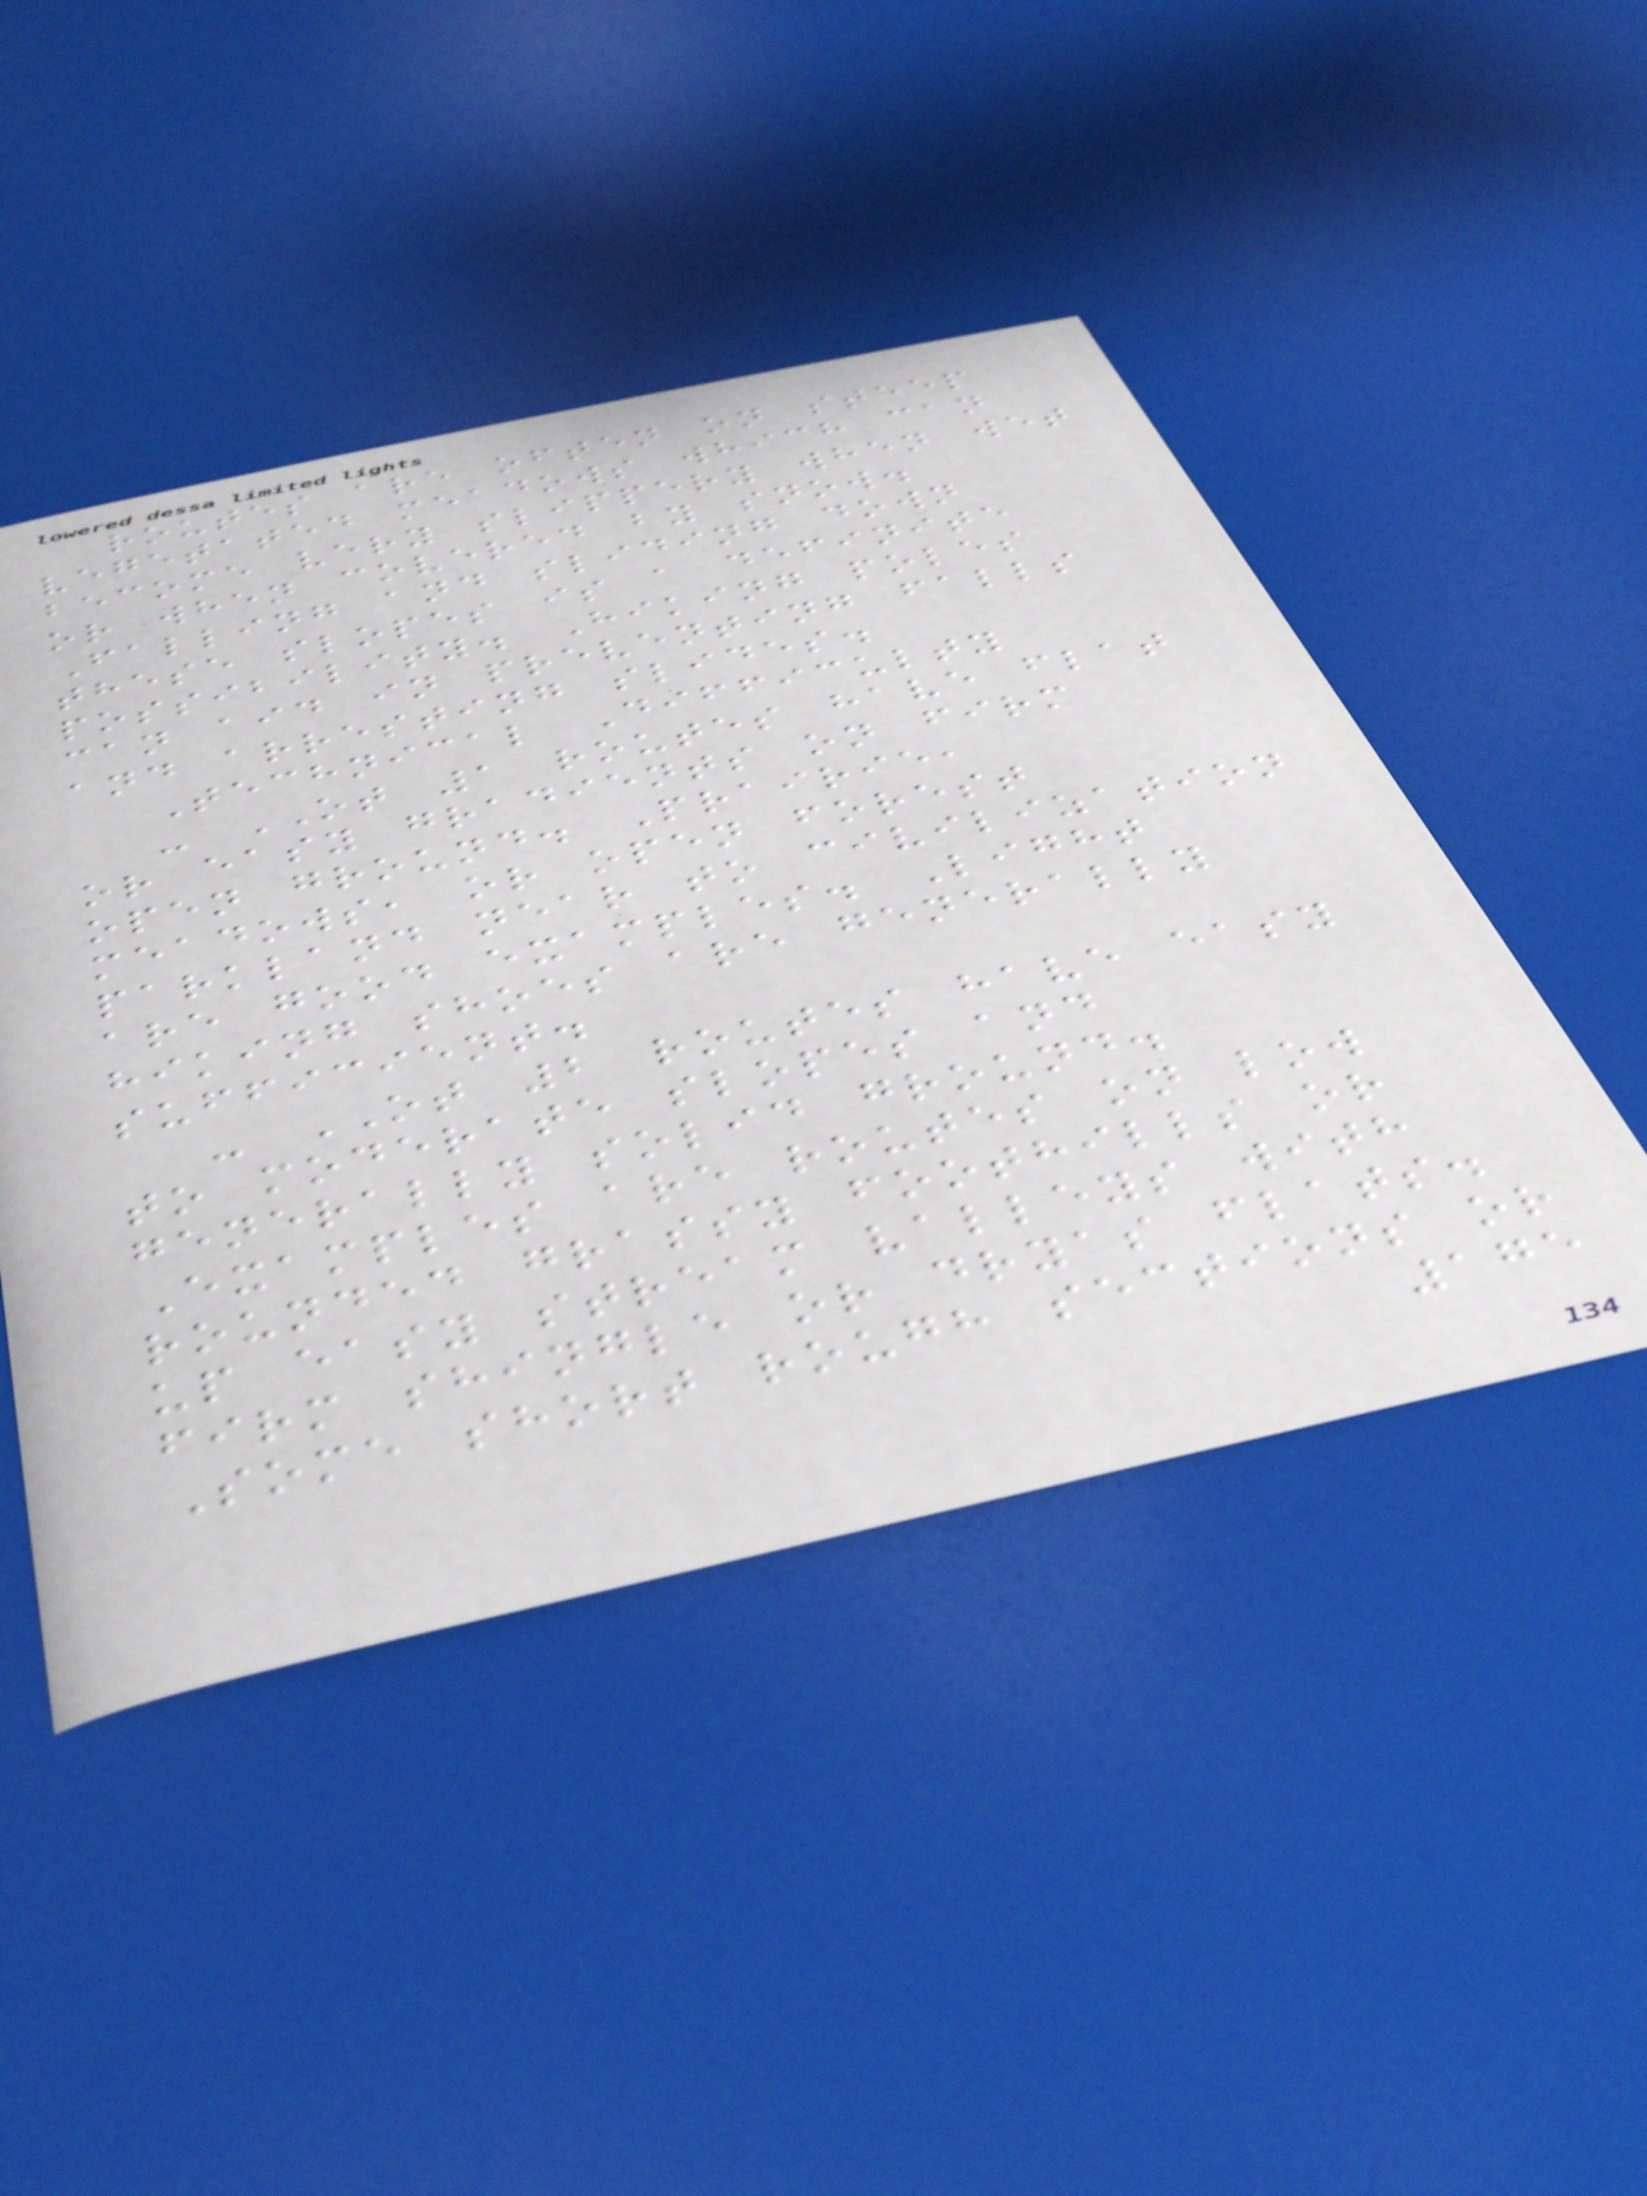routes are often on steep
vegetated meadows which can
become very slippery when wet
or when covered by snow.
Falling and sliding down
these slopes is a definite
possibility. Hiking poles
can aid in preventing falls
and arresting slides.
Technical Difficulty
- OT 1 routes have flat
or easy gradients on firm
open ground. Prairie,
meadows, or open forest
parkland near to civilization
are good examples. Light
hiking shoes are generally
sufficient.
- OT 2 routes have easy
to moderate slopes and
generally solid ground.
Examples are routes on low
rounded grassy foothills or
up easy stream valleys with
firm shingle or dryas flats.
Some short rough sections or
175
